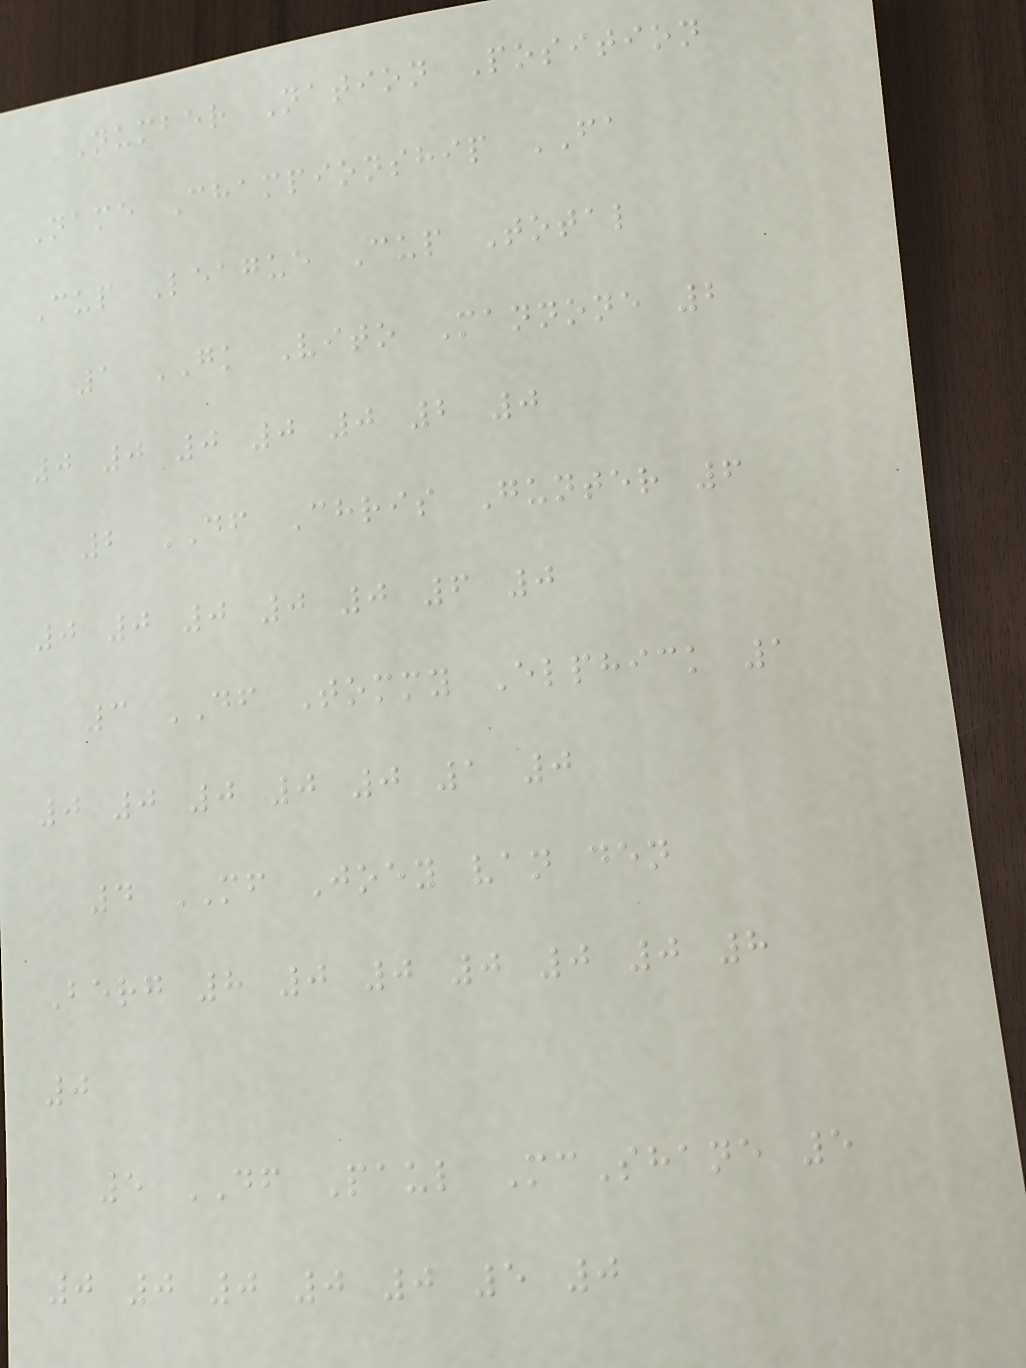Number Nation Position
Name Championship FA
Cup League Cup Total
1 GK Vito Mannone 2
0 0 0 0 0 2 0
2 DF Chris Gunter 6
0 0 0 0 0 6 0
3 DF Tommy Elphick 1
0 0 0 0 0 1 0
4 MF Joey van den
Berg 8 0 0 0 0 0 8
0
5 DF Paul McShane 5
0 0 0 0 0 5 0
